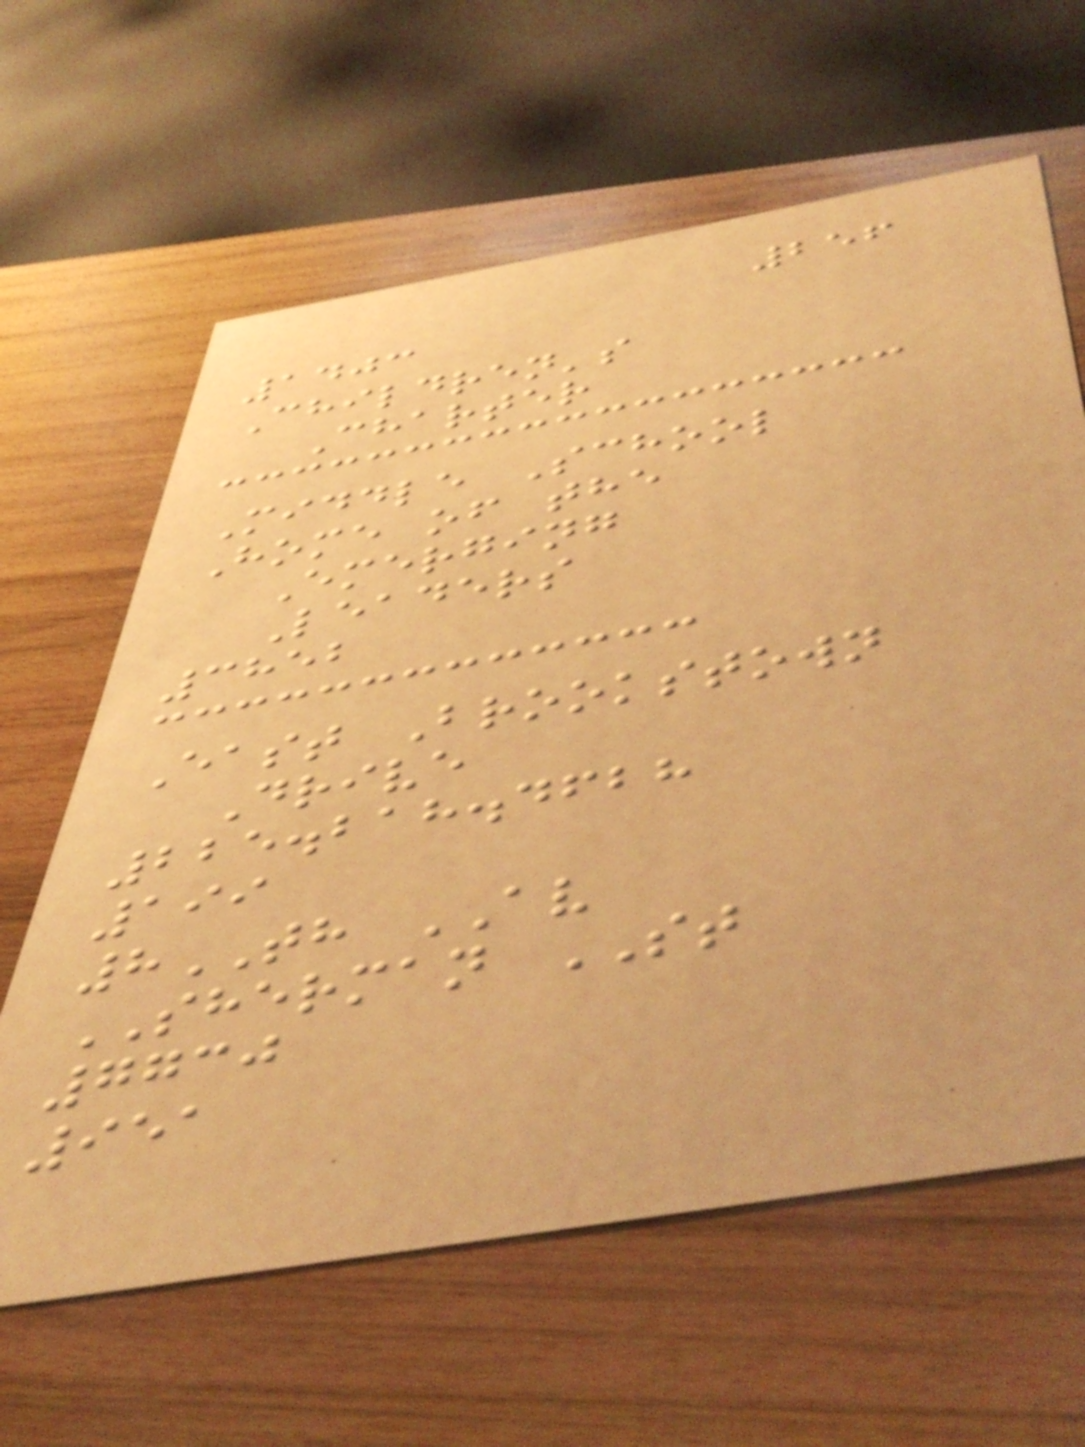256
1403
Children's
Charter
Middle School
Home of the
Emerging
Leaders
3852
East Brookstown
Drive
225.218.4628
199
8TH AV
SHERMAN ST
7730
951
